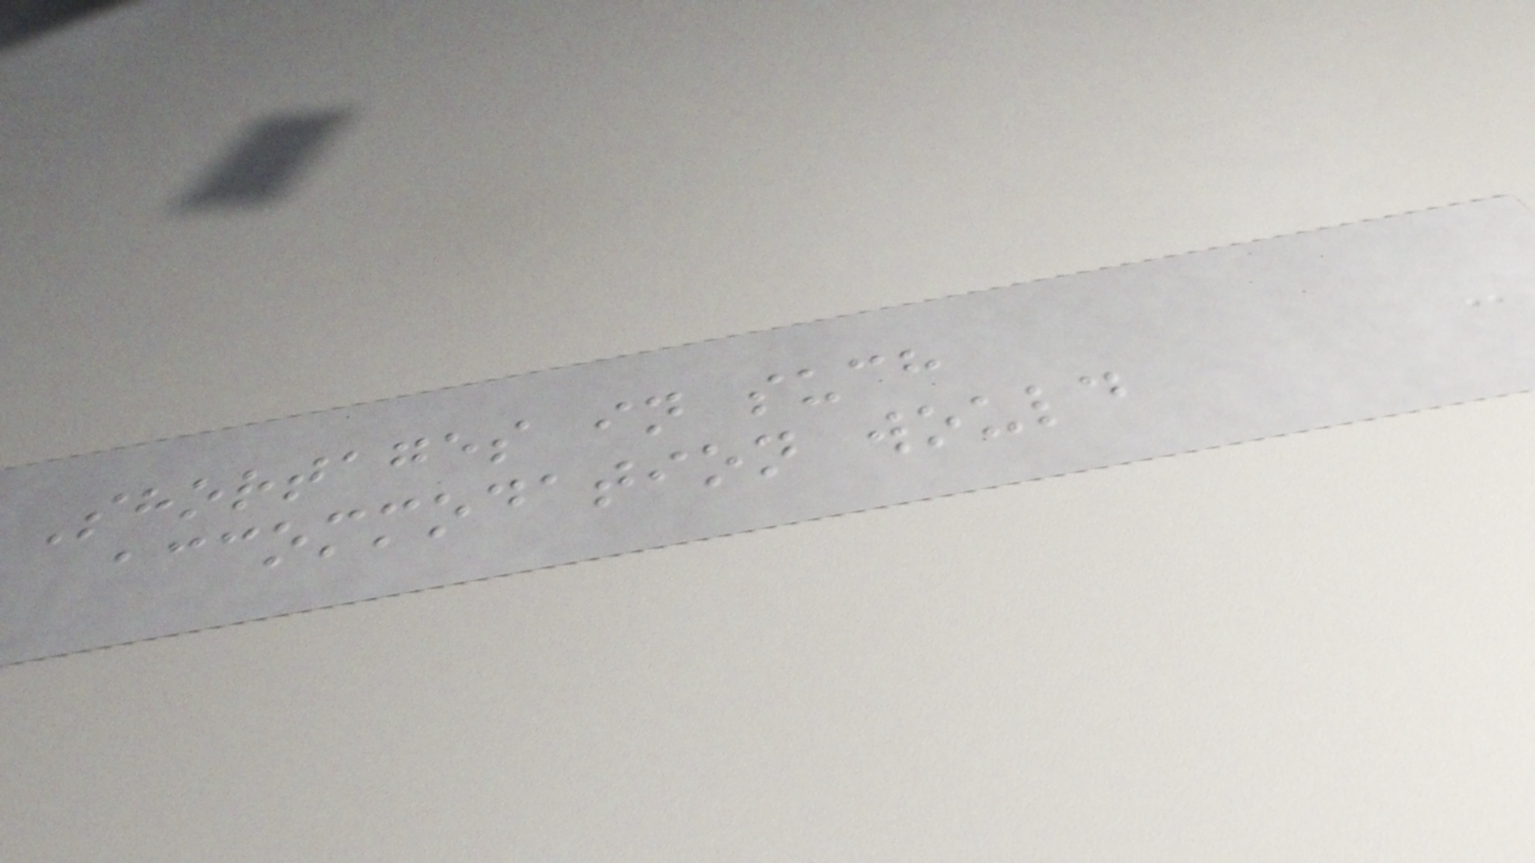Shortages in such
accommodation would
